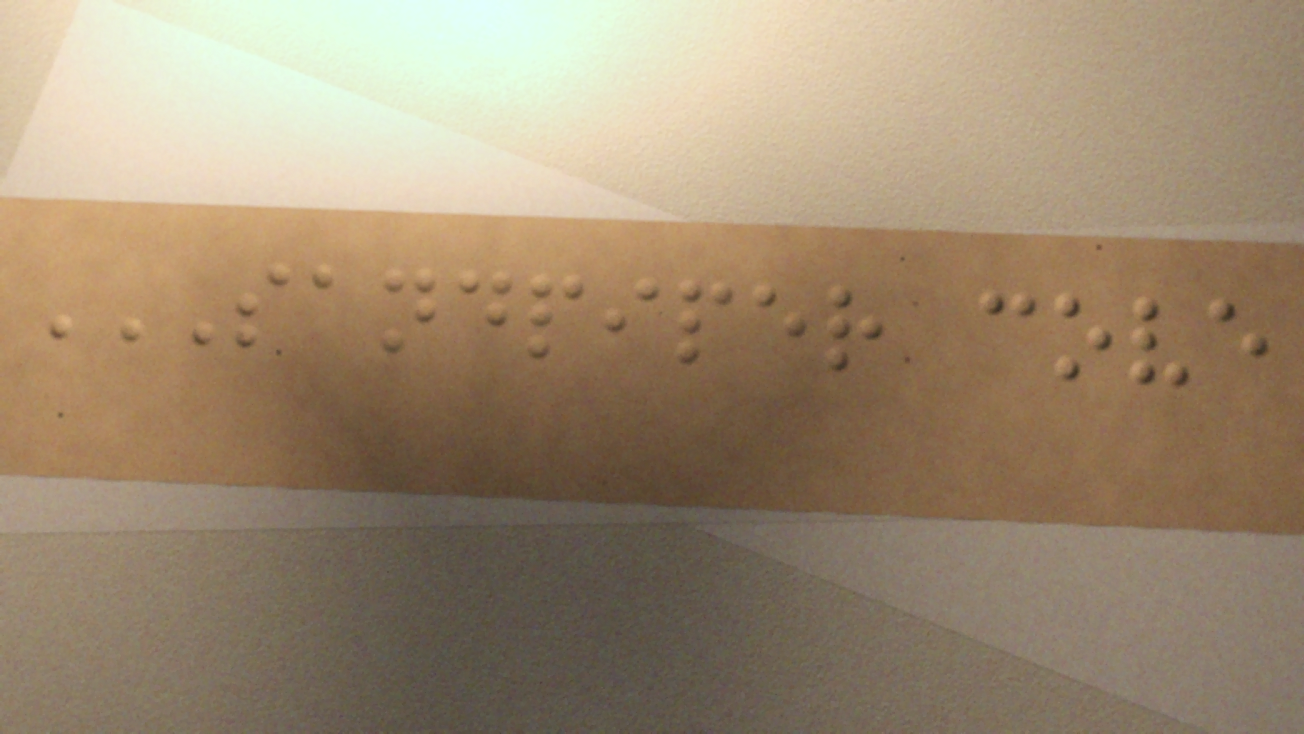SANDPIPER COVE
